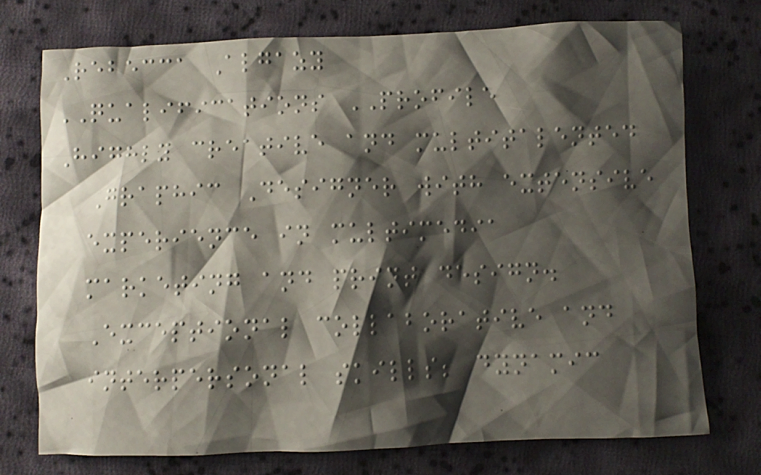Rebecca Algazy
QUALIFICATIONS PROFILE
Highly creative and multitalented
Graphic Designer with extensive
experience in multimedia
marketing and print design.
Exceptional collaborative and
interpersonal skills; dynamic
